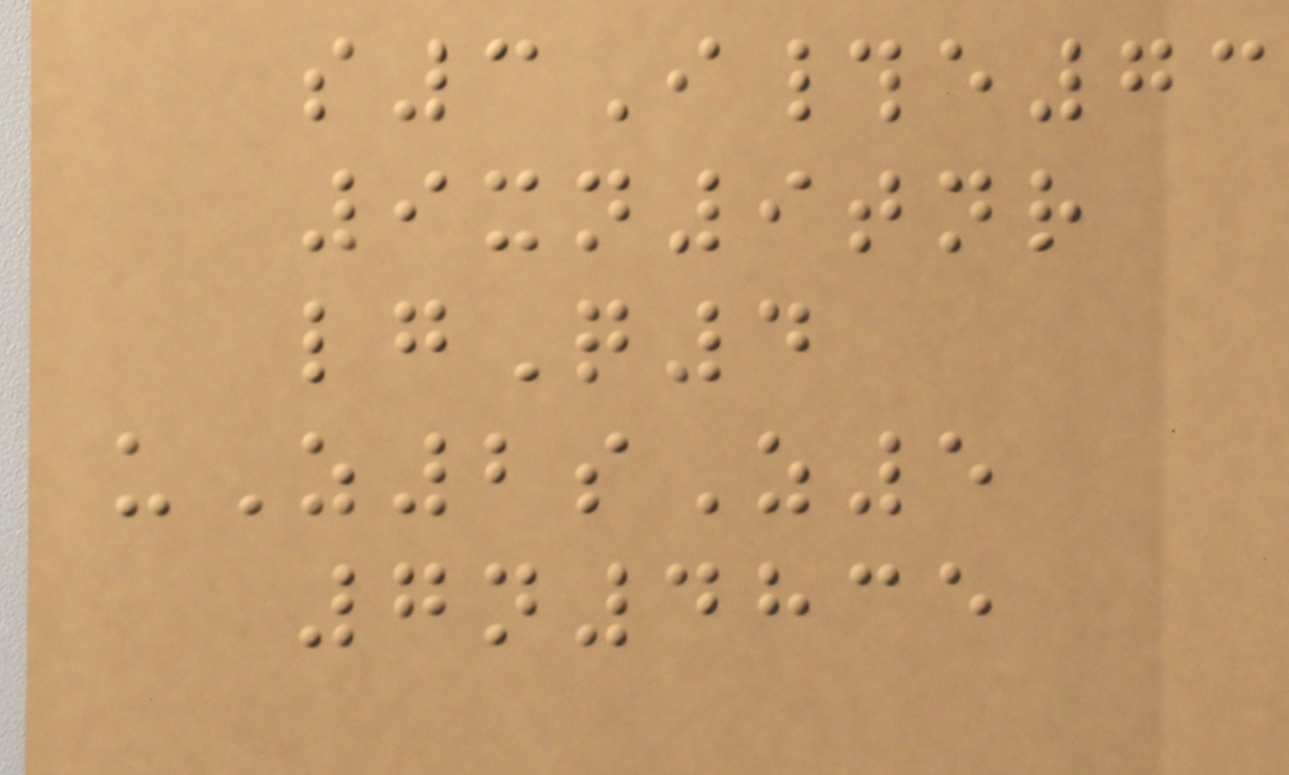s3I#e73
9xn9tnr
lgQ4
uZ2sZ5
7n4835
